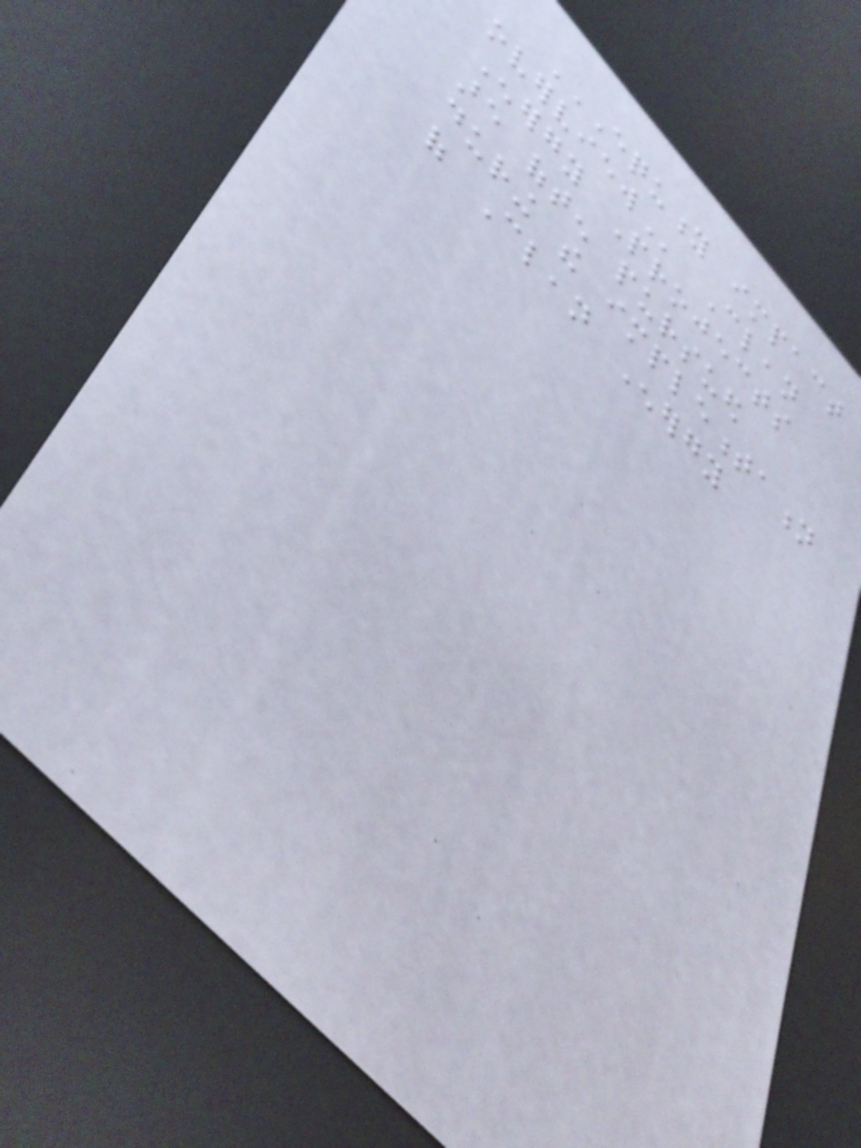EQUITY IMPACT
OVERVIEW Clean
Energy Projects
are often pursued
during the implementation
of Clean Energy
